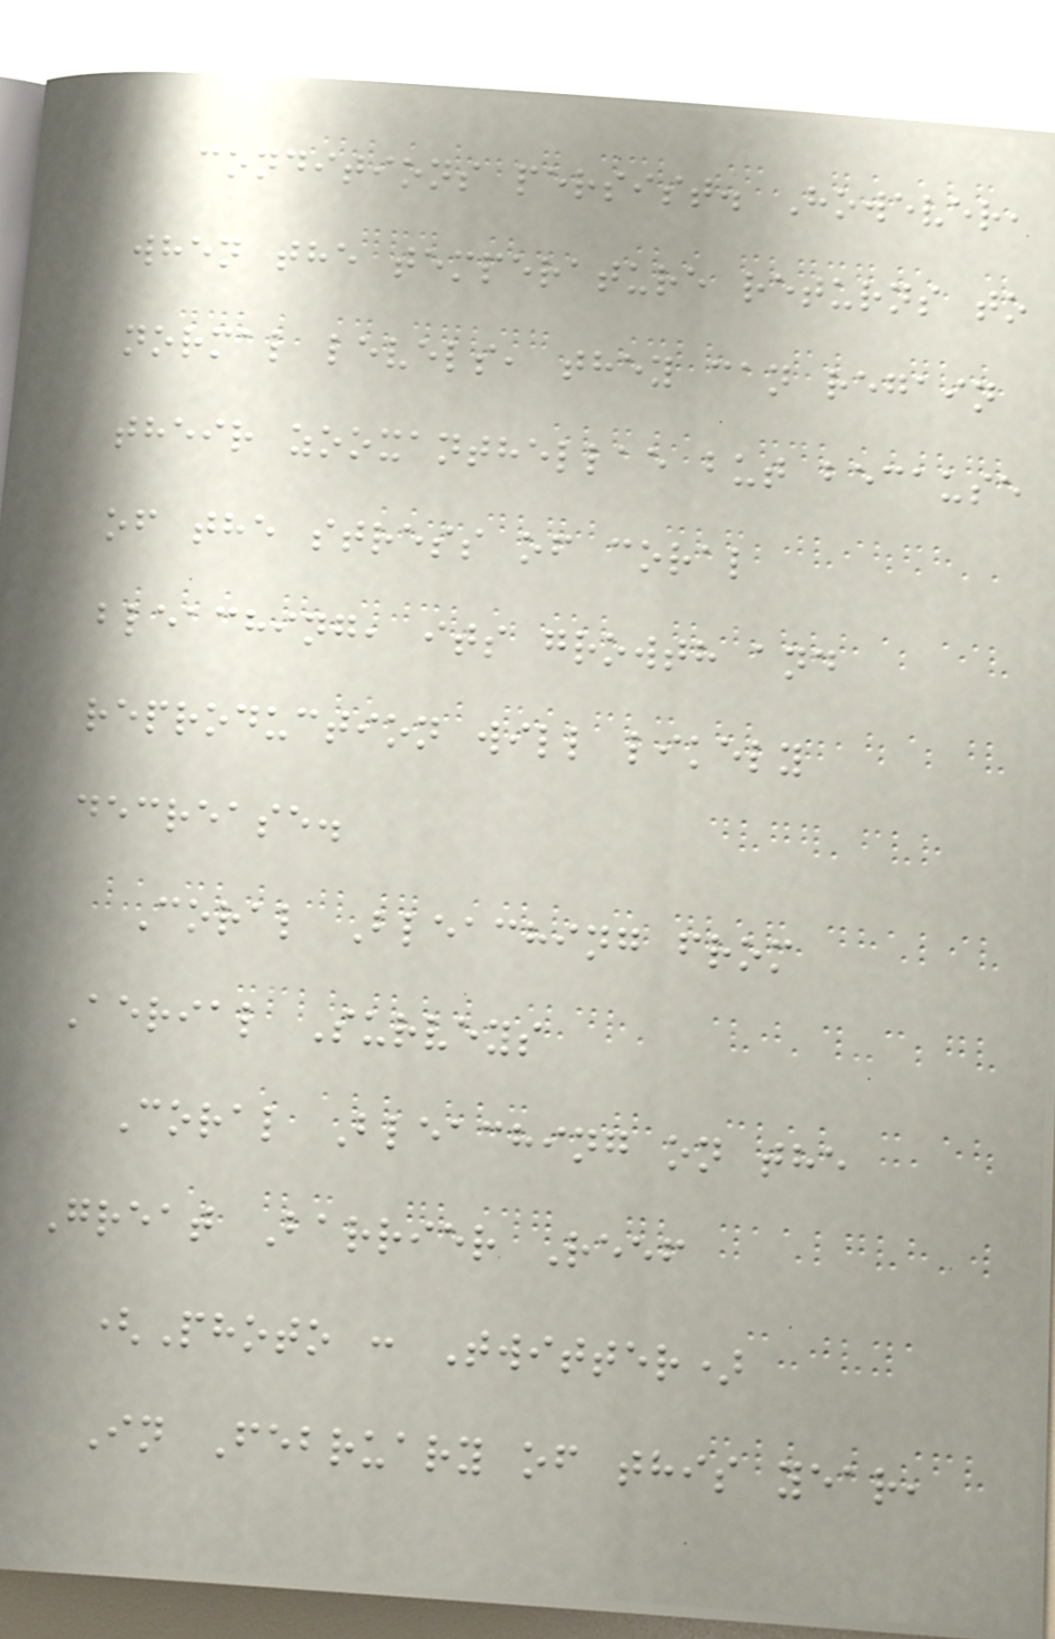conditions persist. However,
when the temperature returns to
normal levels, they can regain
their zooxanthellae but because
of the stress of coral
bleaching, its growth and
reproduction will likely
decrease.
Coral Bleaching from
Aerial Surveys
Coral Bleaching on the
Great Barrier Reef
(Photo : Twitter)
In February of this year,
